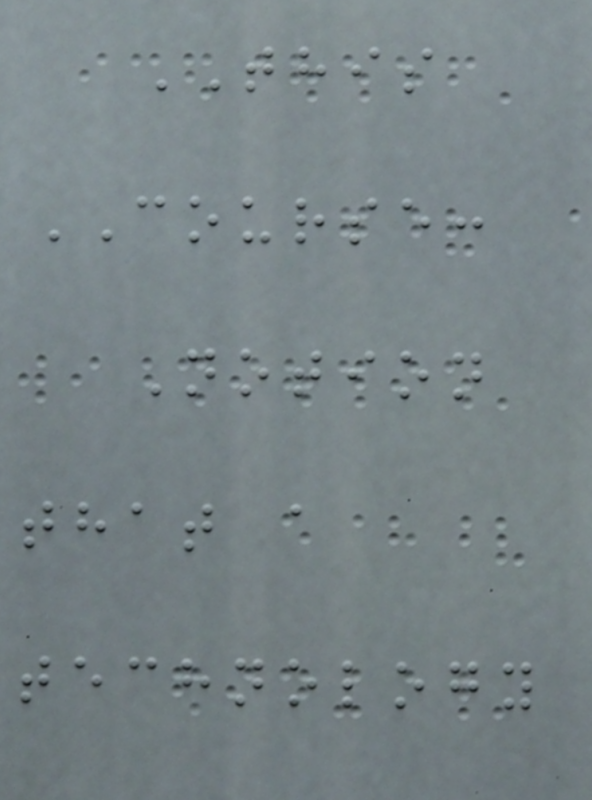THIS
COURSE:
Notion
that a
technology
